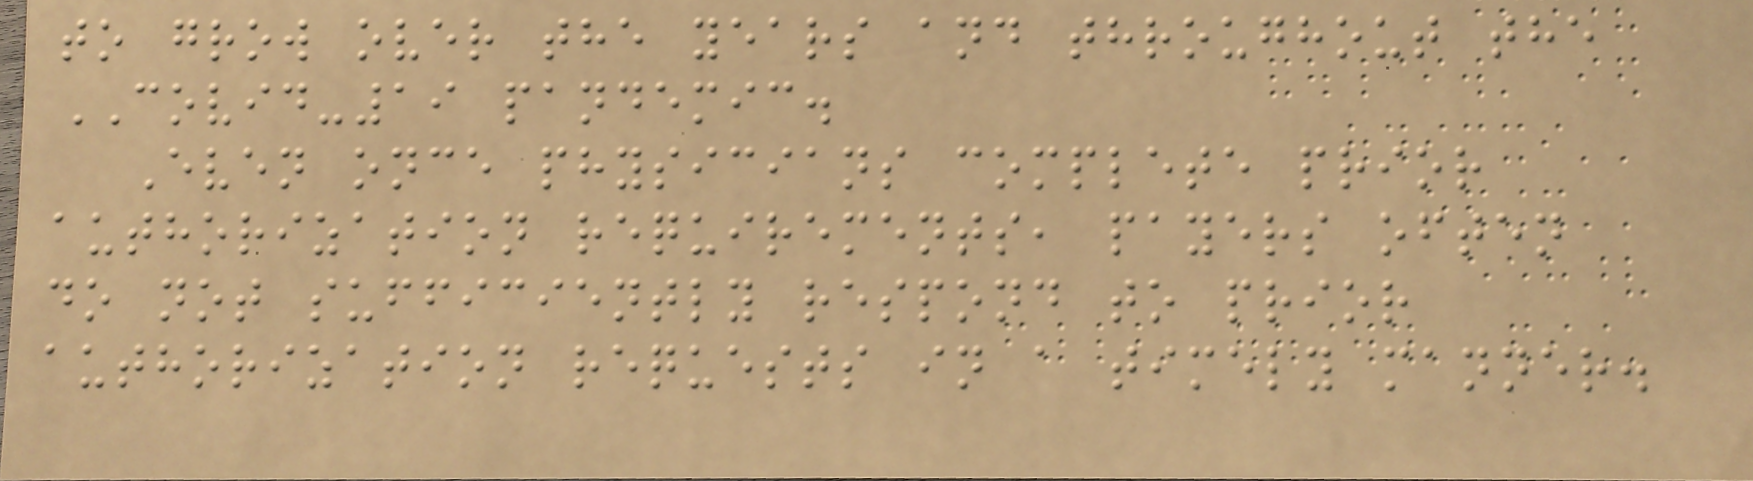to grow over the years and throughout the
COVID-19 pandemic.
Even once physicians complete prior
authorization requirements, payers often
do not sufficiently respond to prior
authorization requests in a timely manner.
